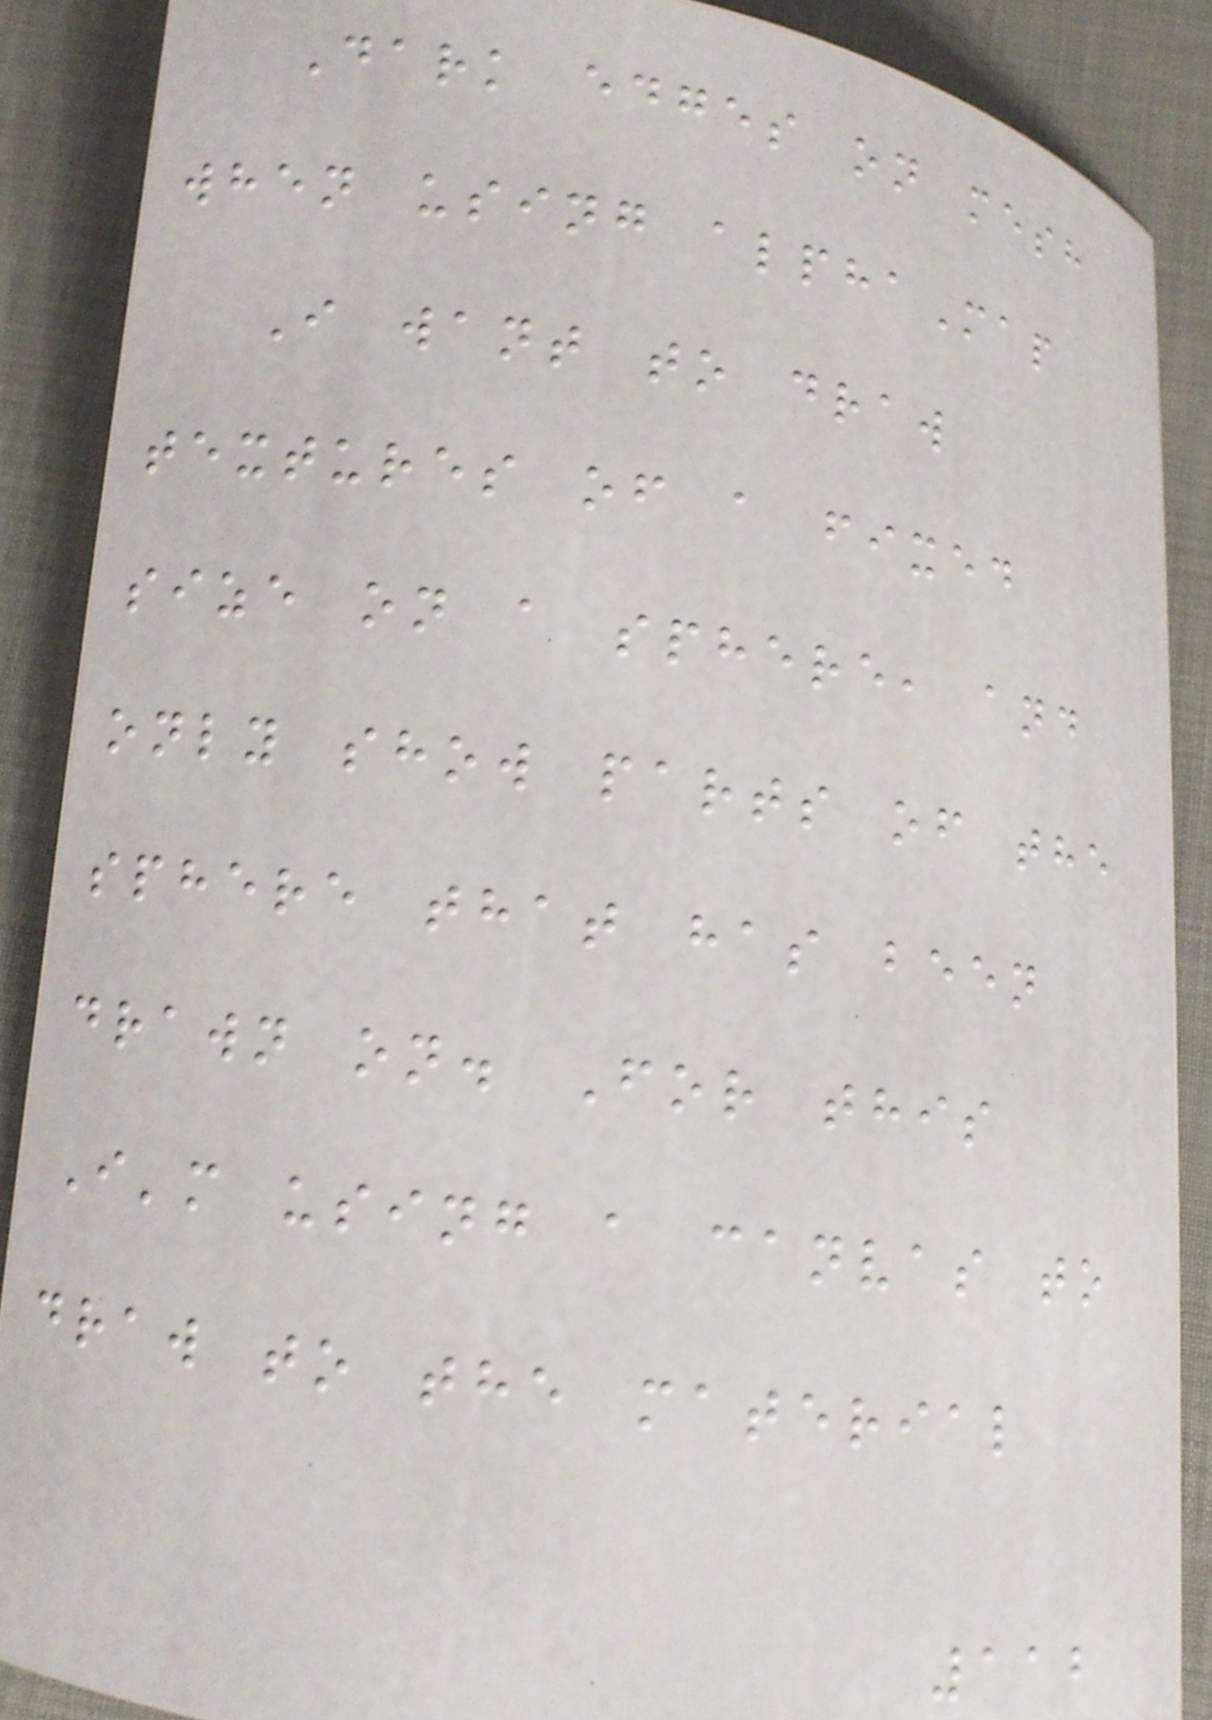Dark edges on mesh
when using alphaMap
I want to draw
textures of a fixed
size on a sphere, and
only show parts of the
sphere that has been
drawn on. For this
I'm using a canvas to
draw to the material
112
